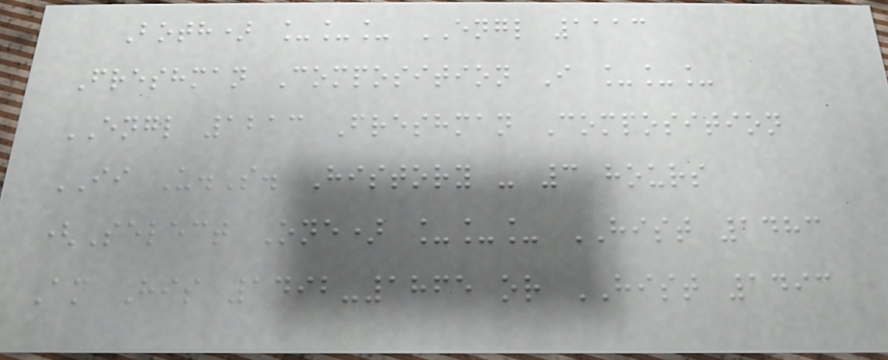Both) ___ ENGL 1113
Freshman Composition I ___
ENGL 1213 Freshman Composition
II U.S. History - 3 hours
(Select One) ___ HIST 1483
Am His 1492-1865 or HIST 1493
